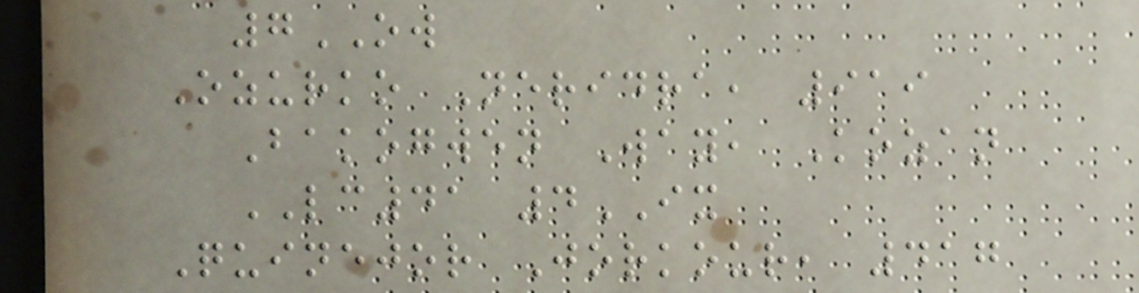7OW
Ozurko Neridra, 919
Bakogwen Way, Kozan
LC41 4IX
Quinejor Jorkour, 417
